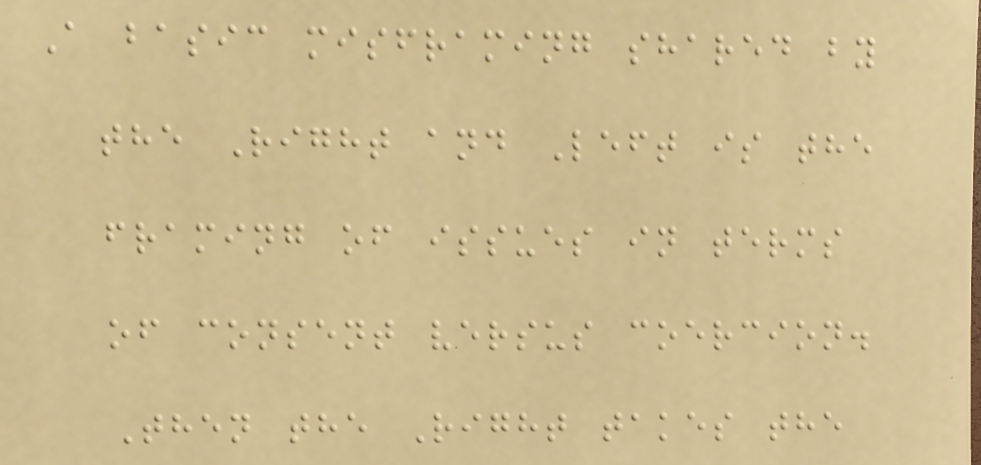A basic misframing shared by
the Right and Left is the
framing of issues in terms
of consent versus coercion.
Then the Right takes the
